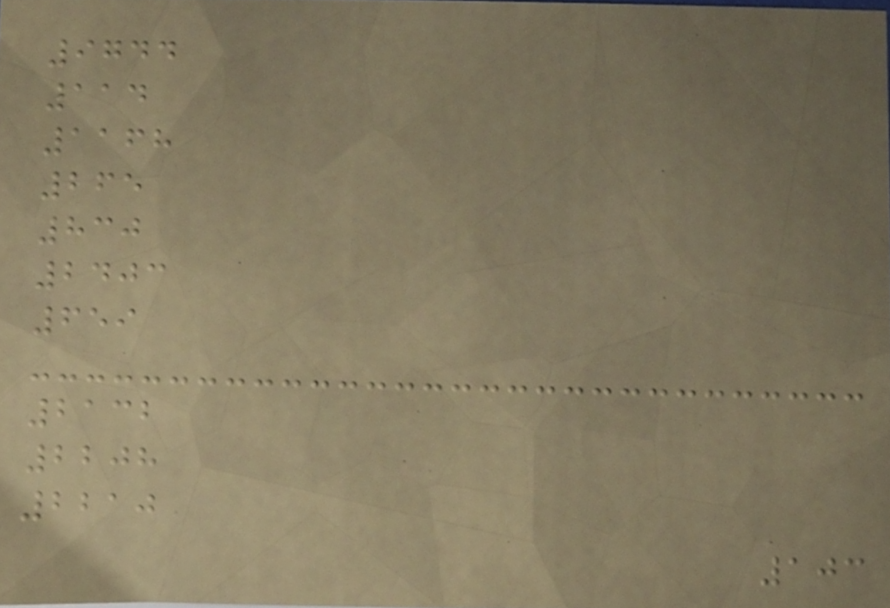9744
114
1168
265
830
2403
659
2132
2208
2210
103
